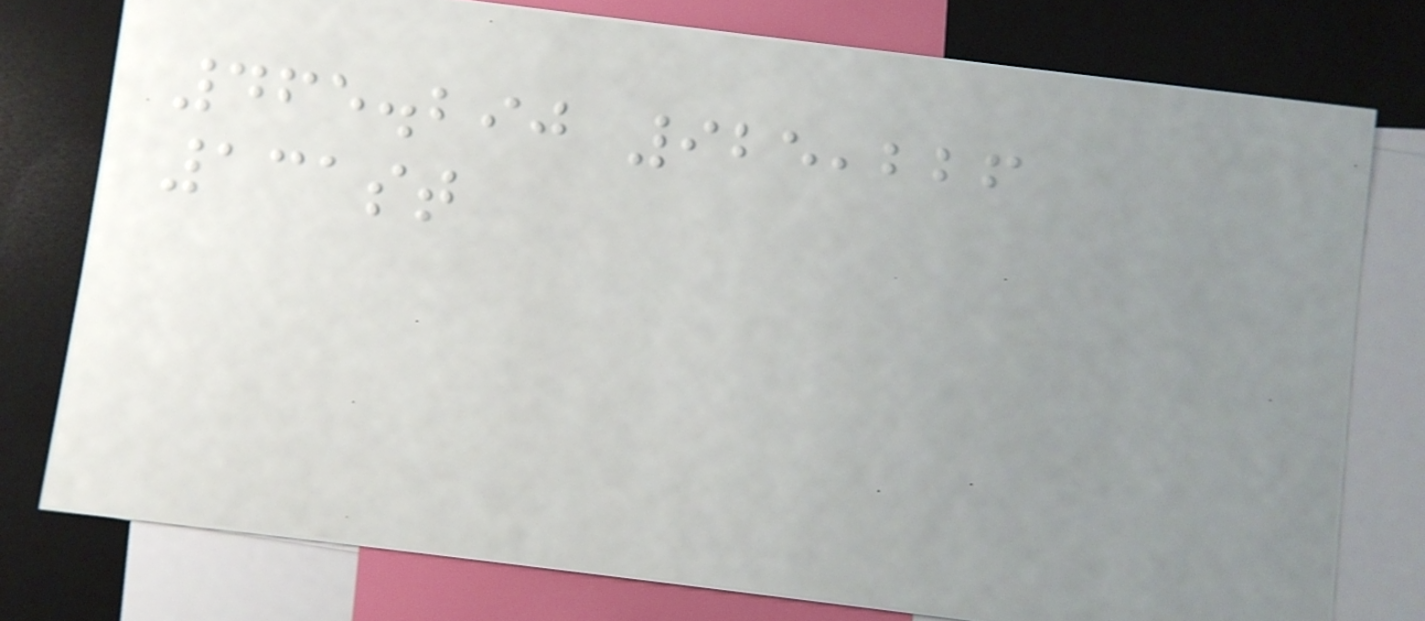465.290 925,226
131st
